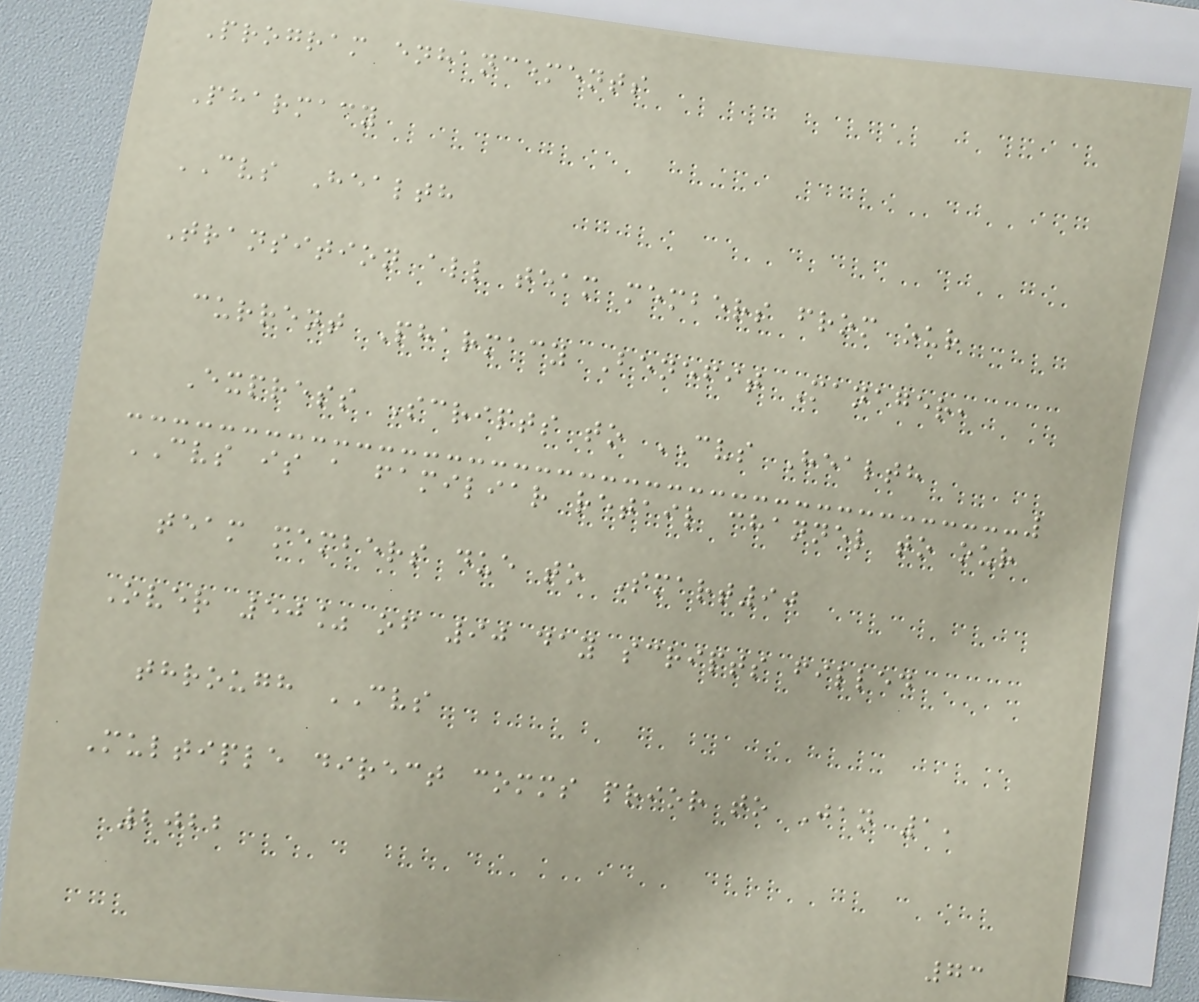Program enhancements
Pharmacy
CVS Health
Transition all team members from our
current Pharmacy Benefit Manager,
Express Scripts to CVS Health
CVS is a familiar retail channel to our
team members due to Smart90
Over 50% of 90 day scripts filled
through CVS
Multiple direct comms prior to Jan 1,
2022
73
